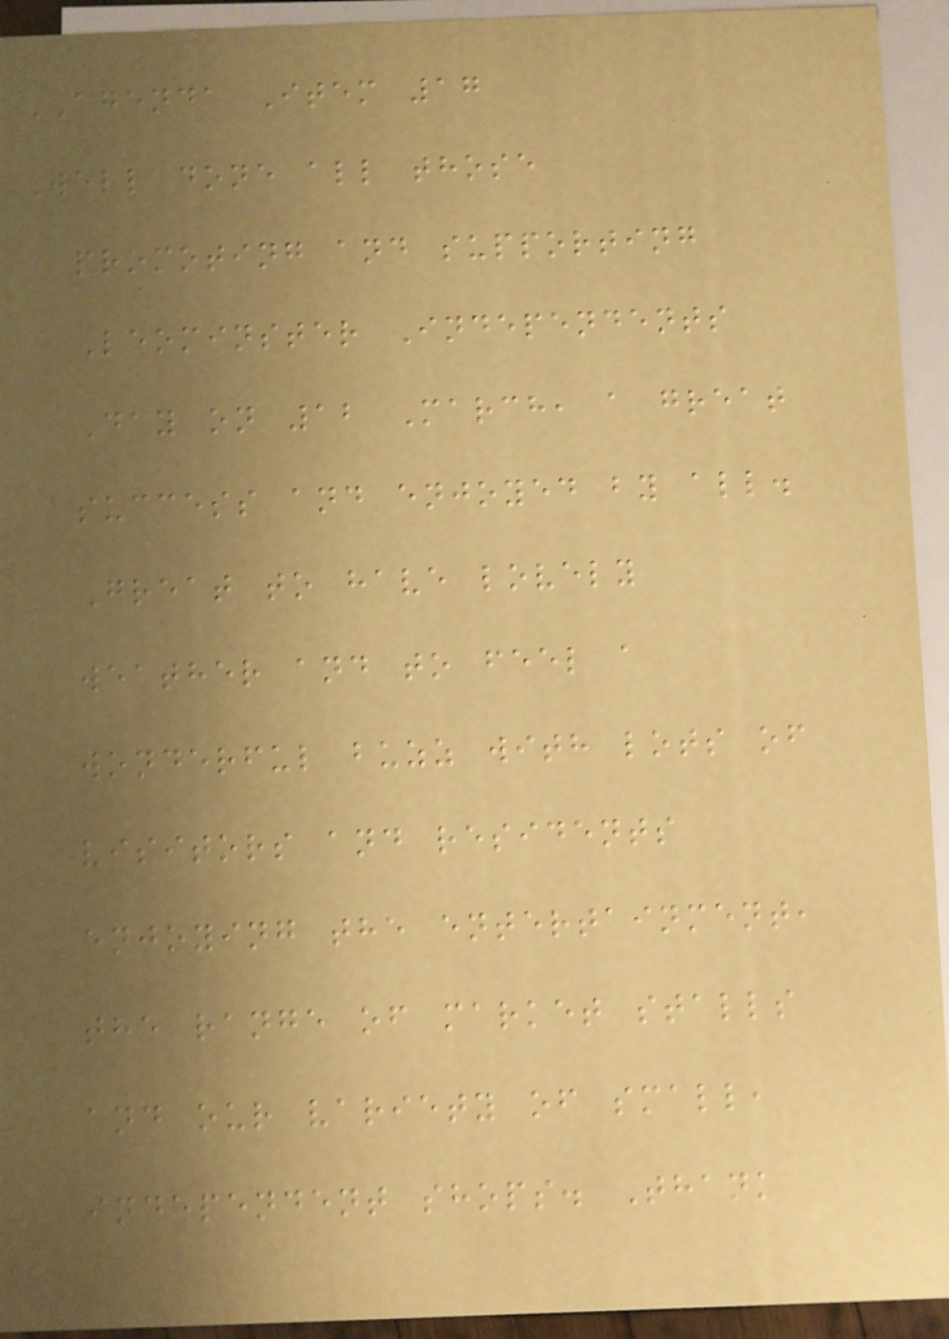AGENDA Item 17
Well done all those
promoting and supporting
Leominster Independents
Day on 12 March, a great
success and enjoyed by all.
Great to have lovely
weather and to feel a
wonderful buzz with lots of
visitors and residents
enjoying the entertainment,
the range of market stalls
and our variety of small,
independent shops. Thank
